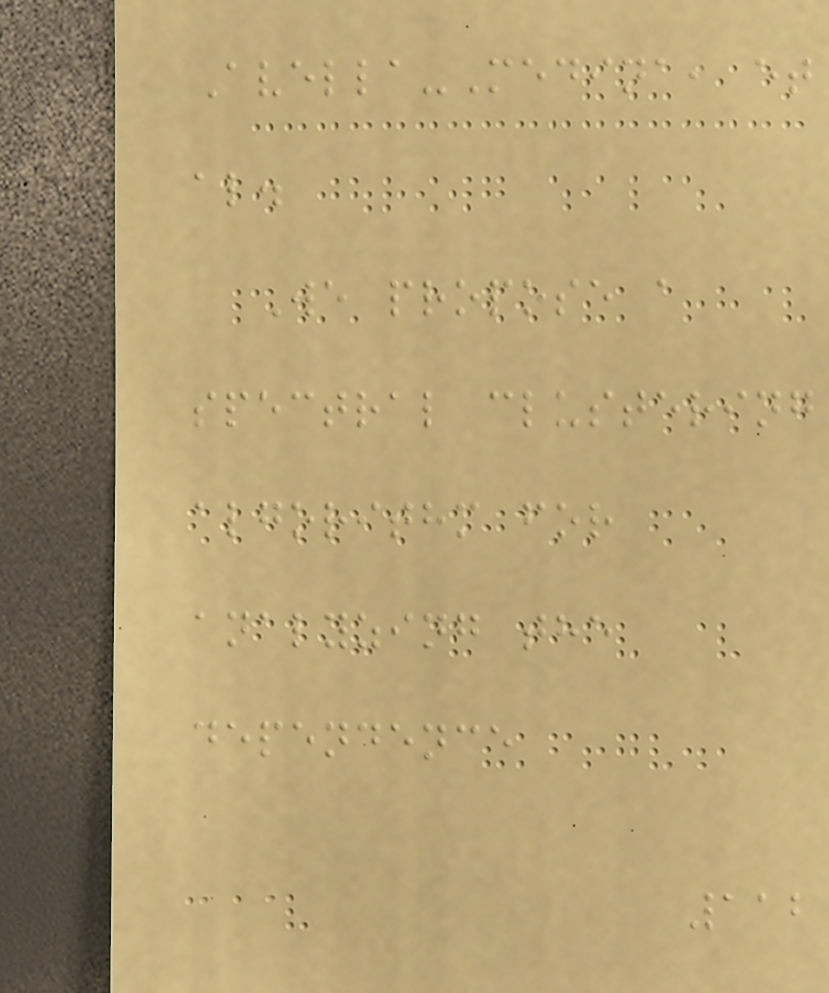Avella-Medina, et
al.
We propose a
spectral clustering
algorithm for
analyzing the
dependence
112
